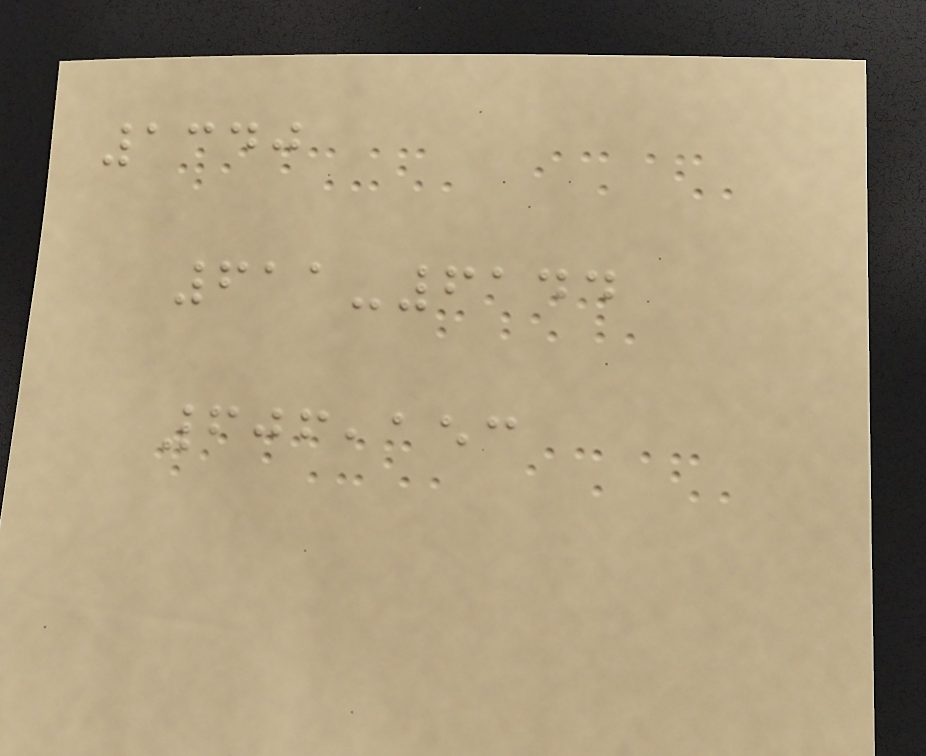1340
611-6144
606,153
